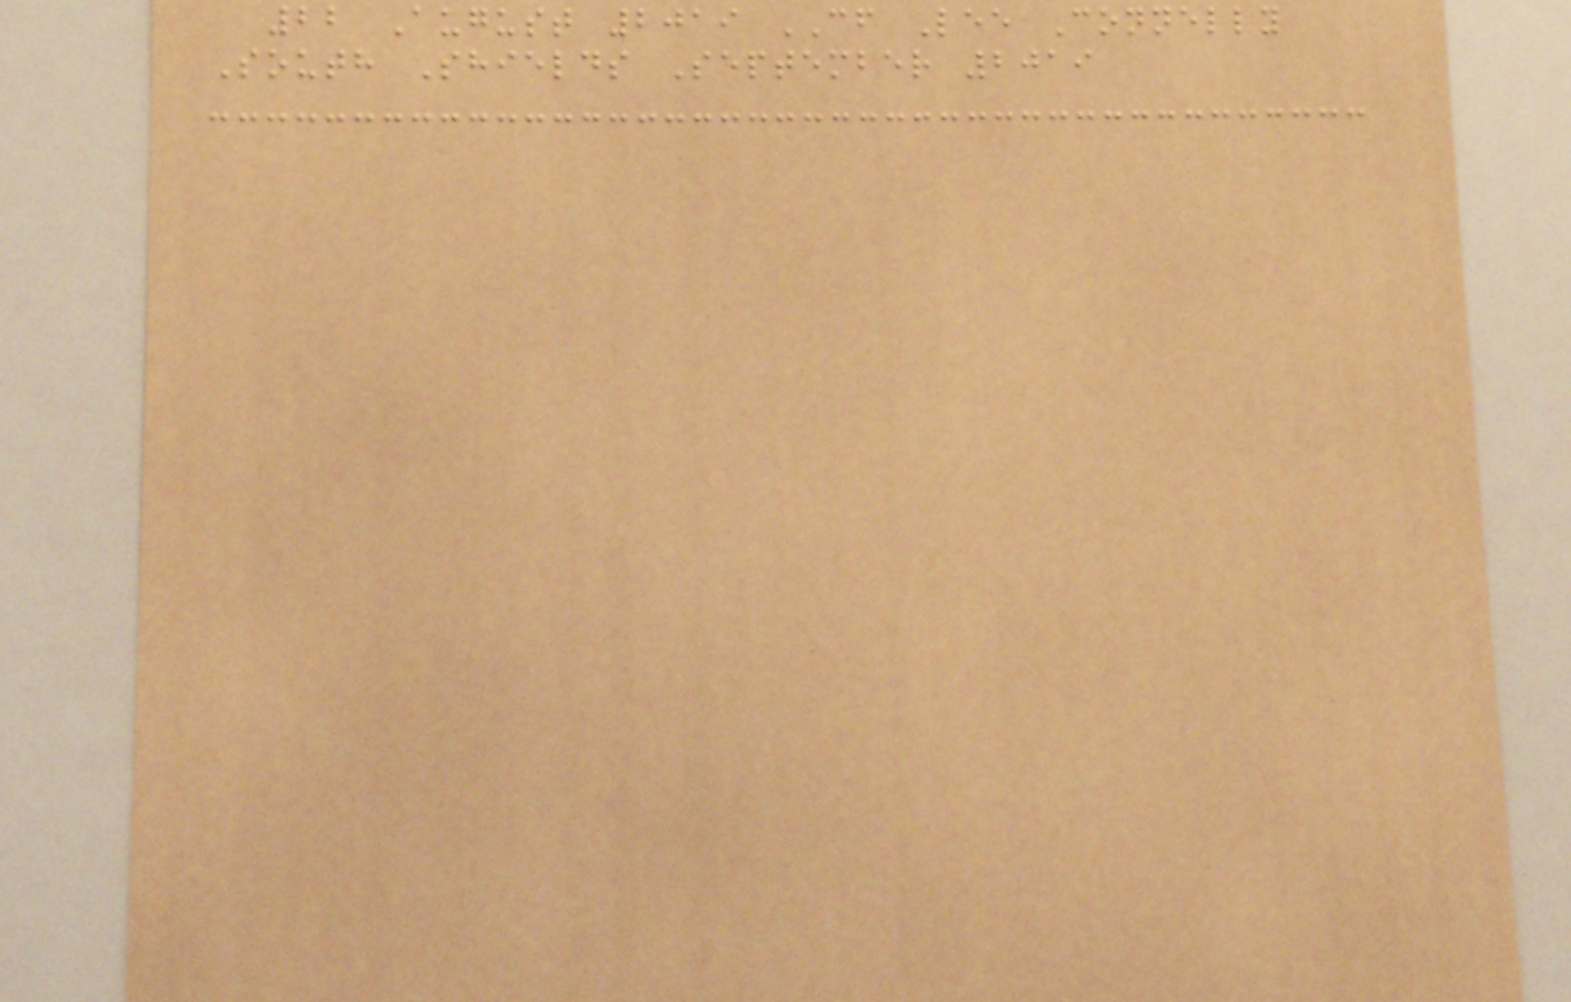22 August 2019 CF Lee Connelly
South Shields September 2019
